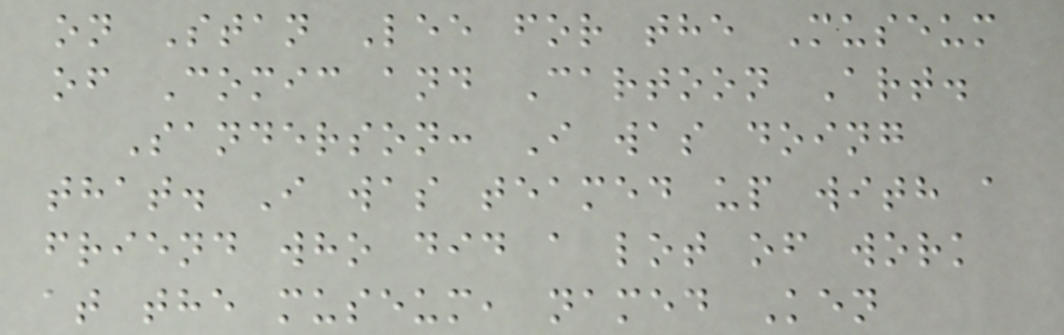on Stan Lee for the Museum
of Comic and Cartoon Art.
Sanderson: I was doing
that. I was teamed up with a
friend who did a lot of work
at the museum, named Ken
